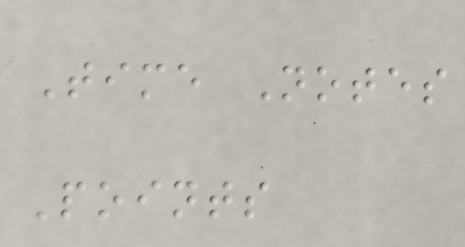Time Notes
Points
